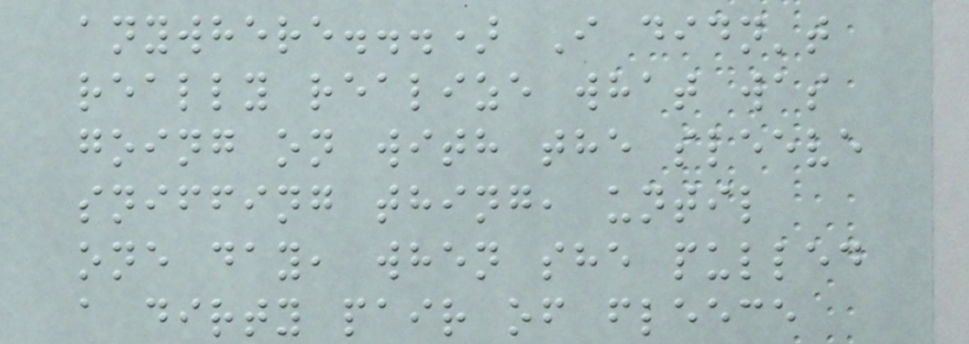anywhere...) I didn't
really realize what was
going on with the sleeve
sniffing thing, until
one day, when she pulled
a dirty pair of fleece
